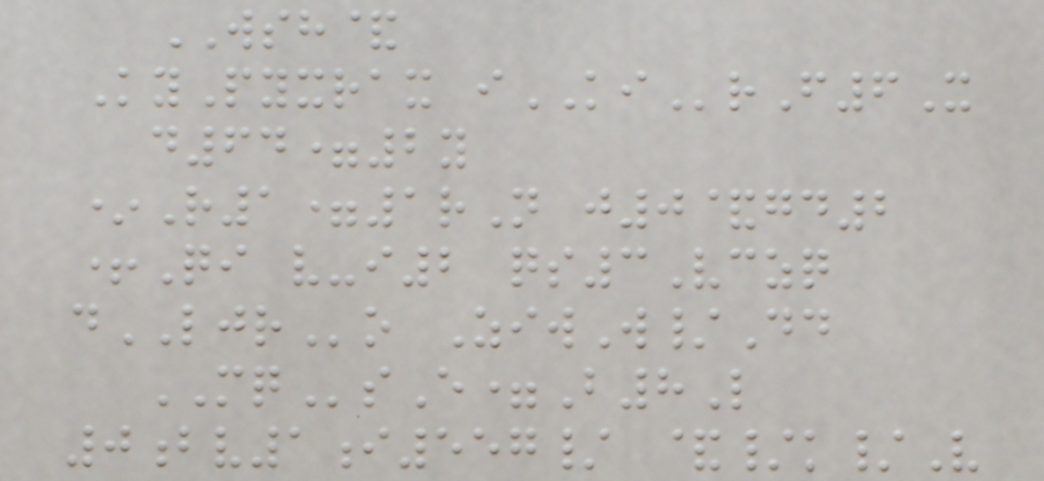WSH&
KyPyxrax iKIrF6X
d64=2y
*R1=1rN j0&gd2
+Qi v-i2 qs3Vczq
dLJRo ZiwW/Dd
MQsE=B8L
0bv1i557/ &/k/V
